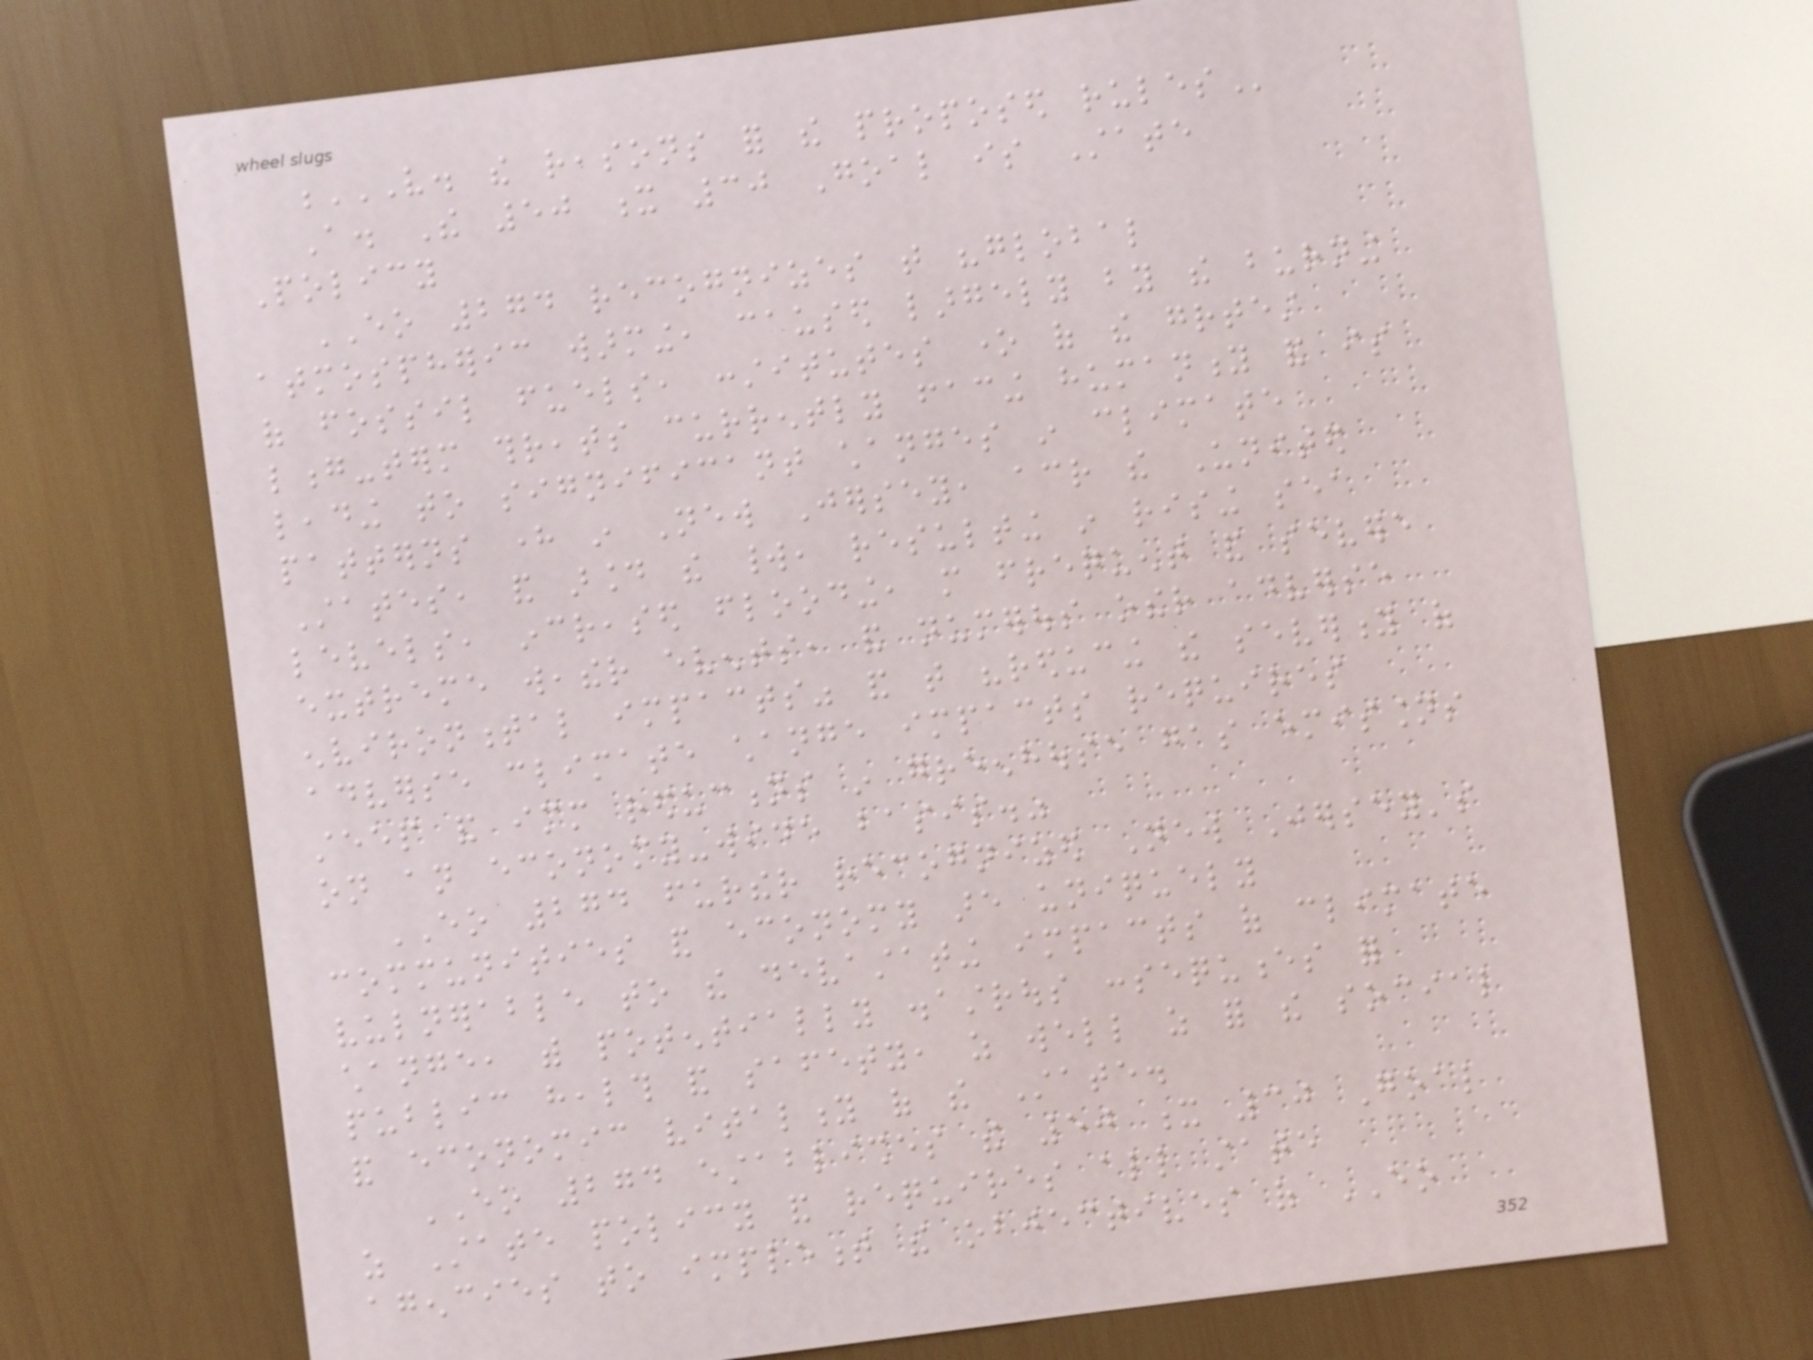V. THE REASONS FOR THE PROPOSED RULES
A. The 50 x 30 Goal is State
Policy
EO 274 recognizes that "global
atmospheric warming, caused largely by the burning
of fossil fuels, constitutes one of the greatest
long-term threats currently facing humanity and is
leading to significant changes in climate
patterns here in New Jersey, across the United
States, and around the world, resulting in rising sea
levels, increased flooding, more frequent and severe
extreme weather events, and numerous other adverse
environmental impacts" and that "reducing the severity of
adverse climate change impacts requires
steep and immediate reductions in greenhouse gas emissions
on an economy-wide basis."
EO 274 further recognized New Jersey's
communities and economy are uniquely
vulnerable to the devastating impacts of climate
change, with potentially disastrous consequences for
public health and safety, as well as for the social
and economic vitality of the State.
EO 274 establishes the 50 x 30 Goal
as State policy and requires all state
agencies to implement the objectives of EO
